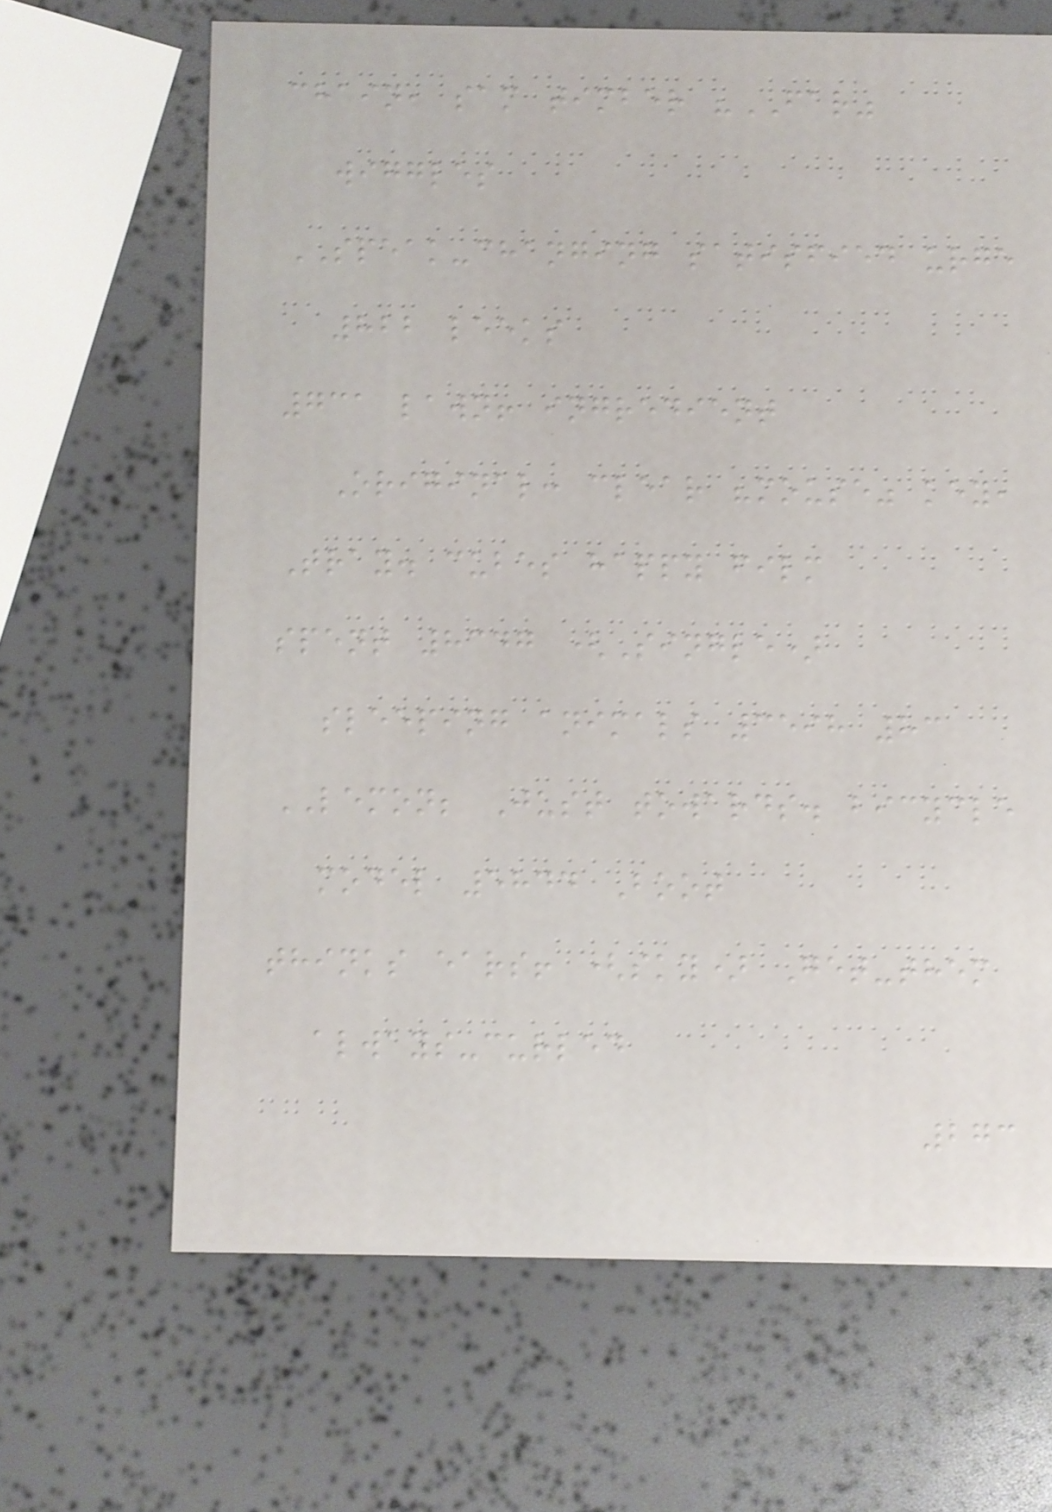chain, sam timber "FAR"
wiggles
SPEAK-changing satisfied urge
822 leeks
731 lawn! ingredient
Original: clear "mouse" key,
Tray. cubes happy film
spent 8347 (Single)
sleeping animals 3598 83
LEMON; Just towards. bicycle
model 5844 Boot
thinks ears! (sky) Get-them
always-curled
273
